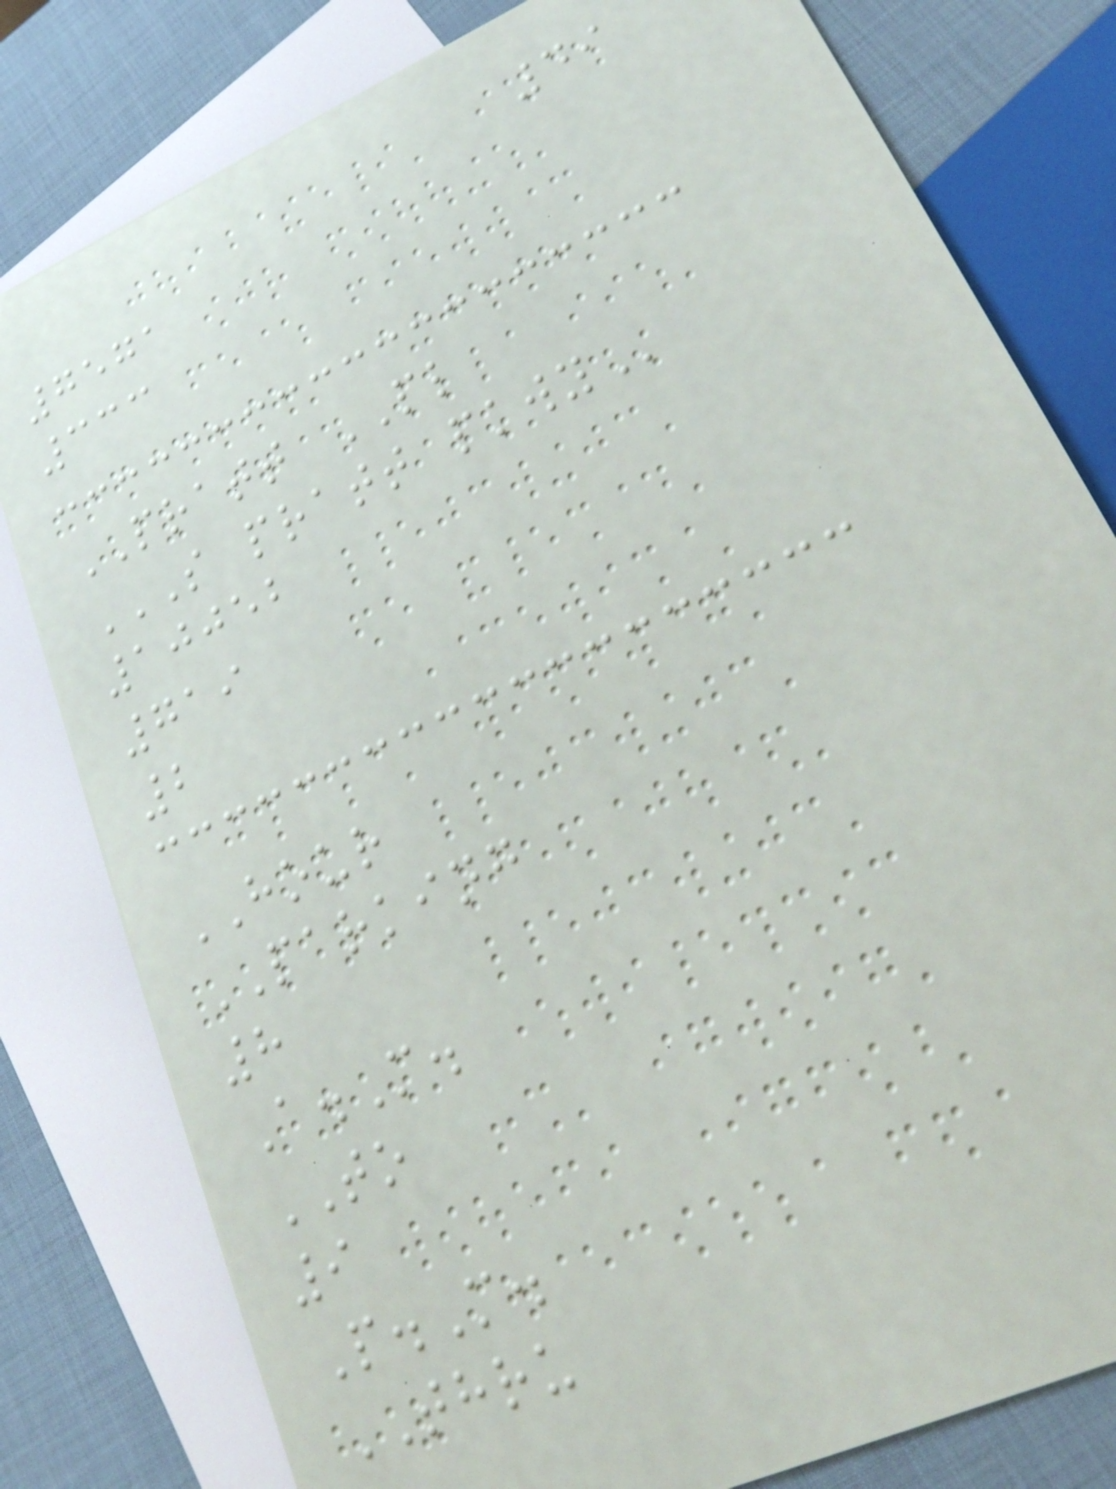49
7571
333
PRATT PL
S PRATT PKWY
10052
719
2
HOUR
PARKING
8
A.M.
TO
9
P.M.
THRU
